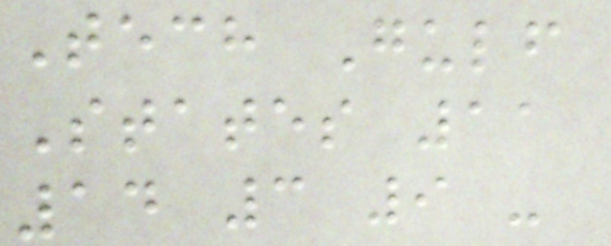Tech Gulf
States 11
14 3 9 -
